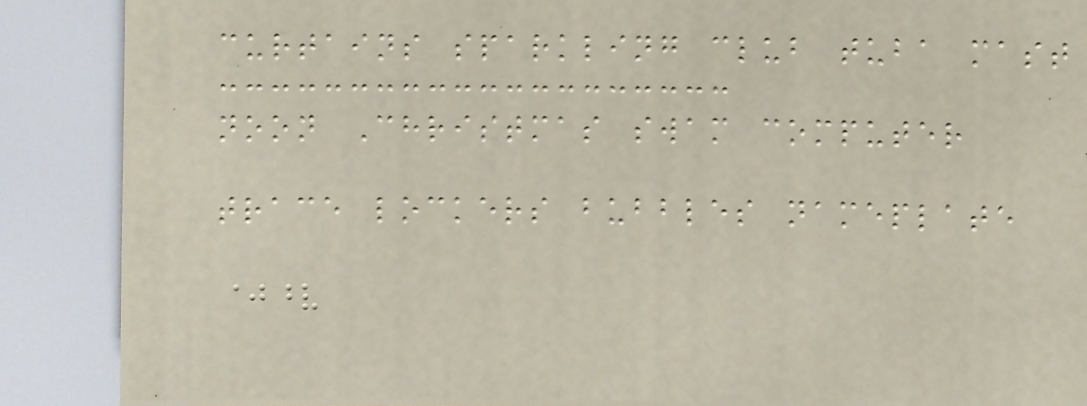curtains sparkling club tuba mast
noon Christmas swam computer
trace lockers bubbles nameplate
